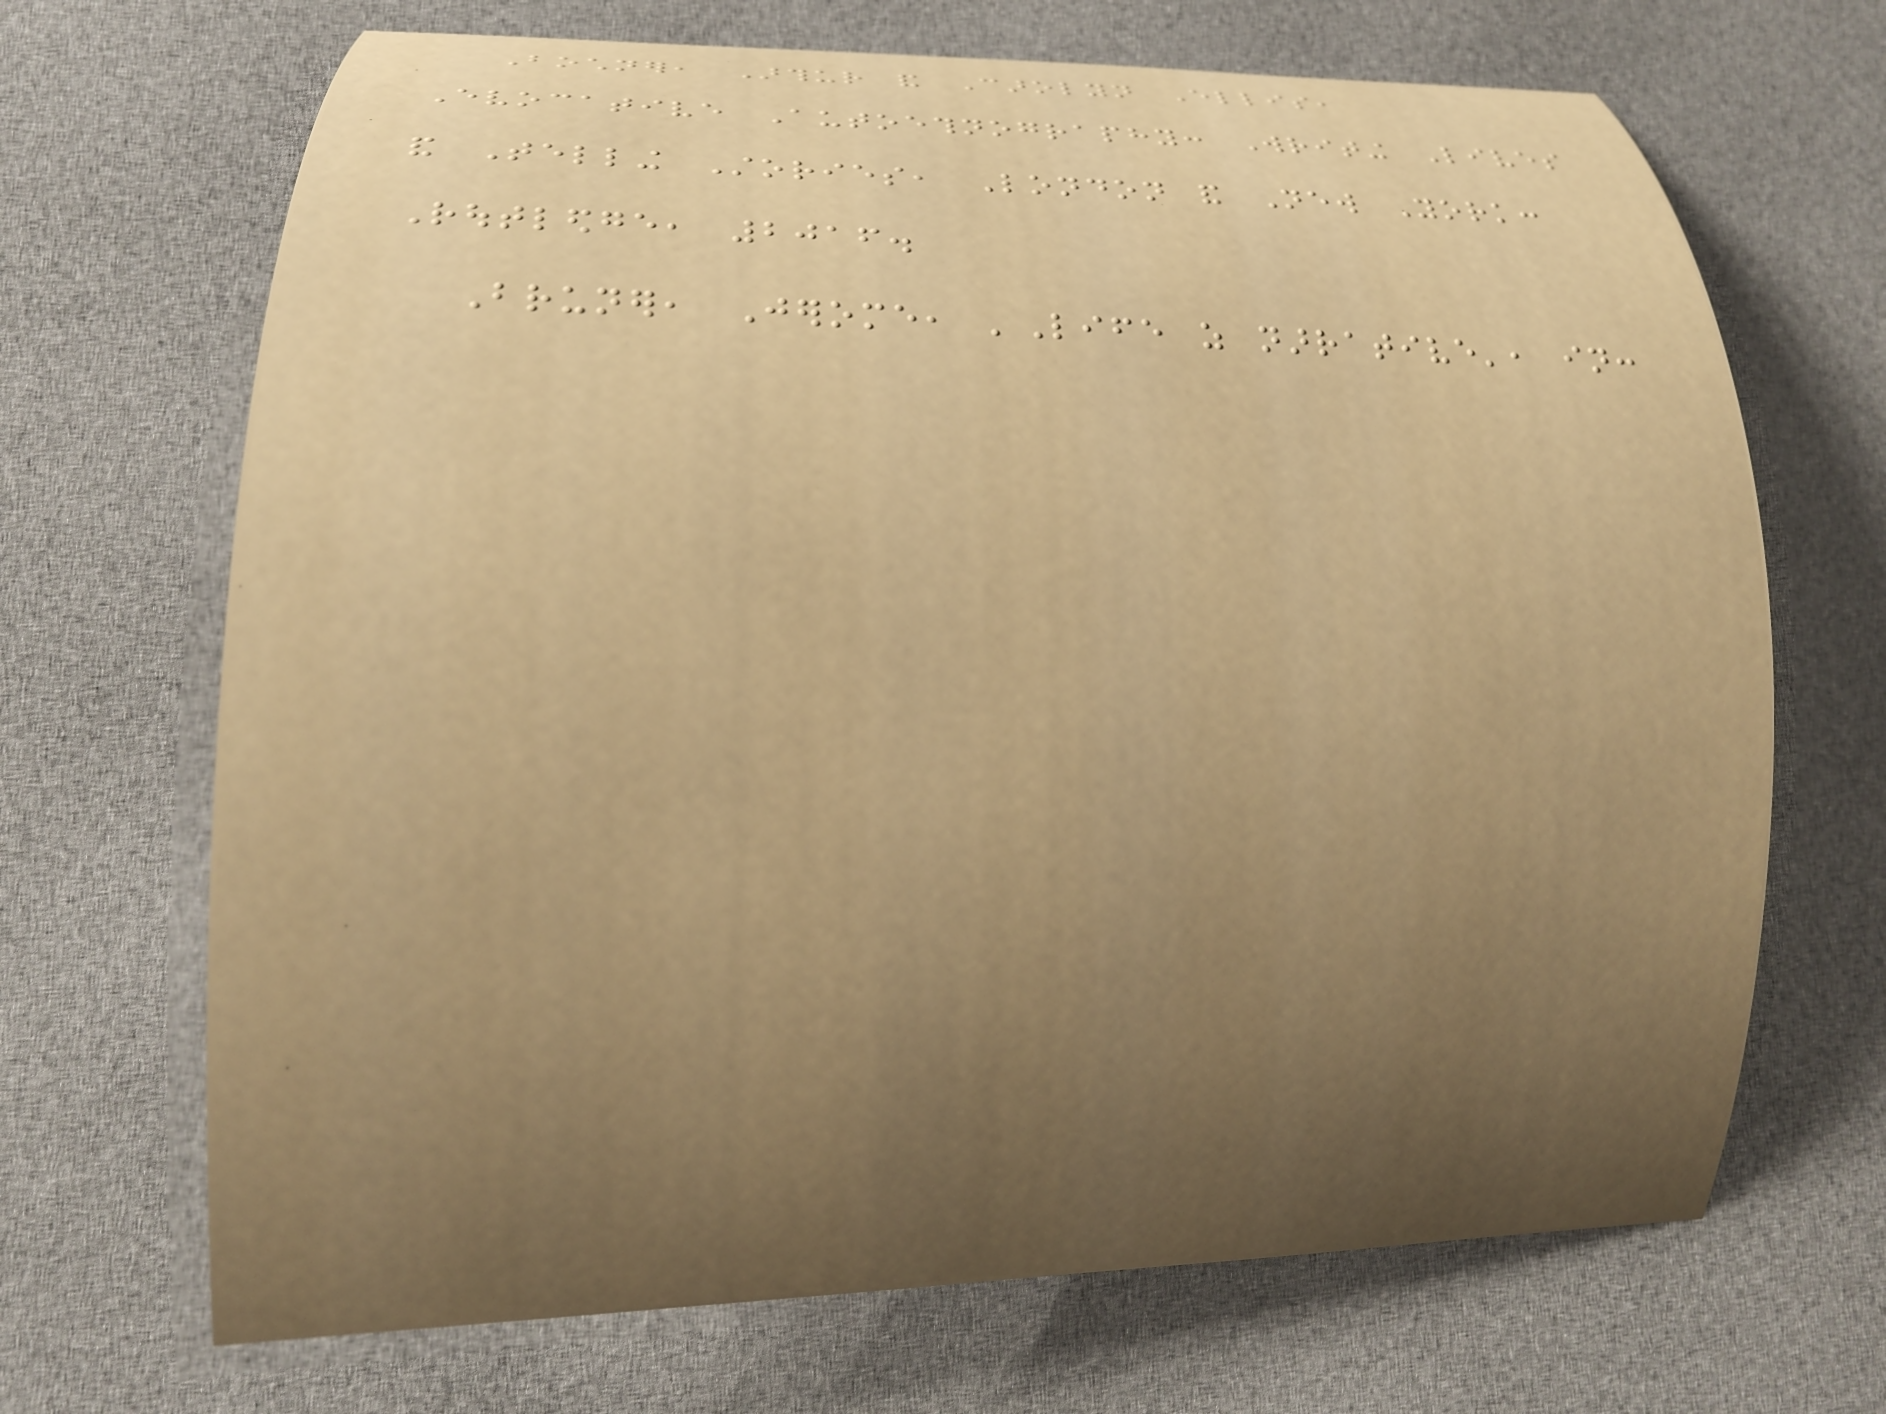Bochner, Arthur and Carolyn Ellis,
Evocative Autoethnography: Writing Lives
and Telling Stories, London and New York:
Routledge, 2016.
Bruner, Jerome, 'Life as narrative', in:
